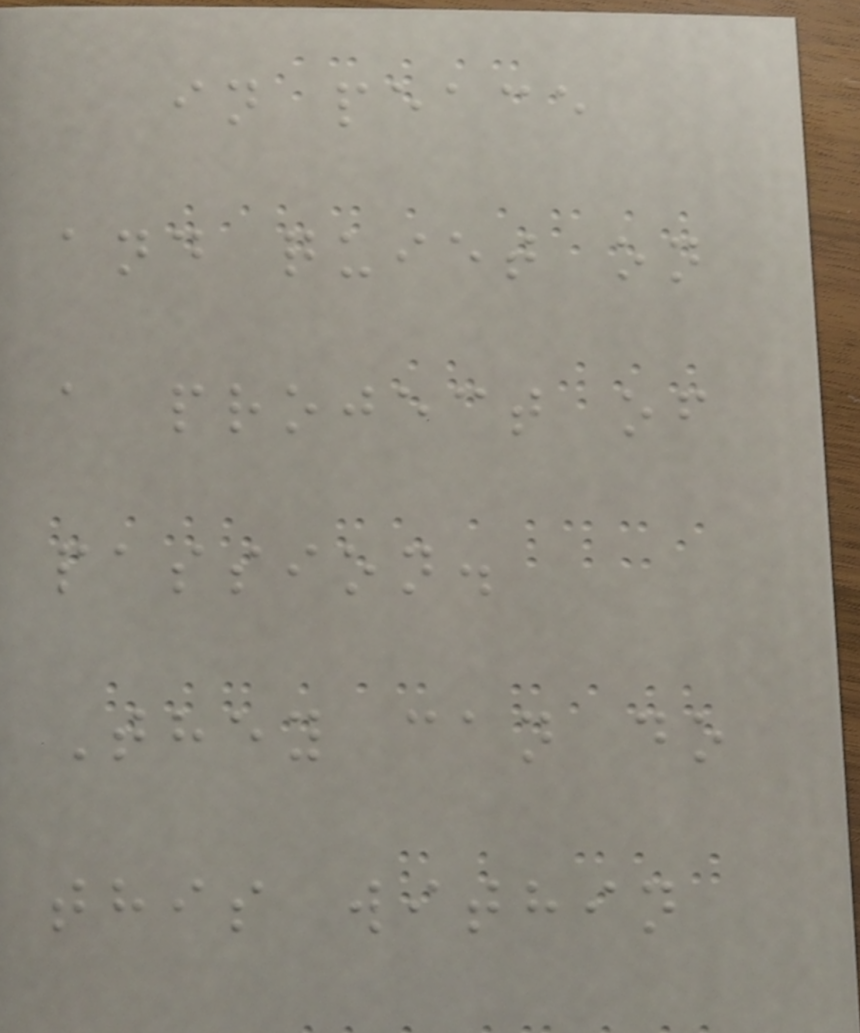in peace
and quiet on
a project of
passion.
They can do
this within
